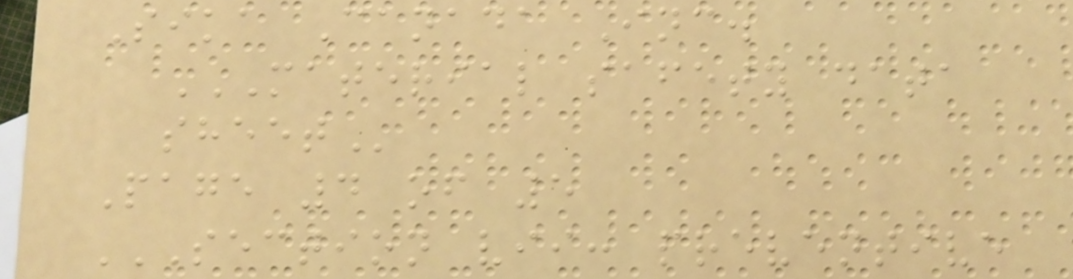Sika Canada Inc.
MATERIAL SAFETY DATA
SHEET
Page 4 of 5
SECTION VII: PREVENTIVE
